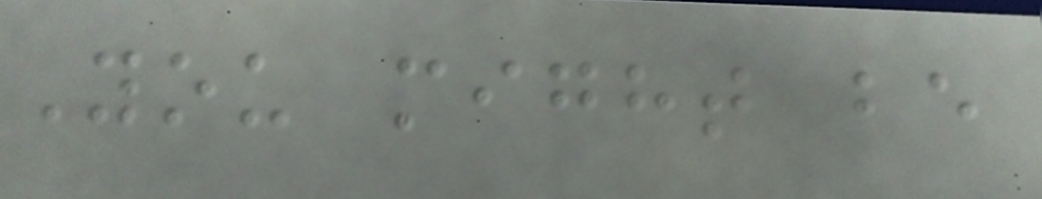You might be
